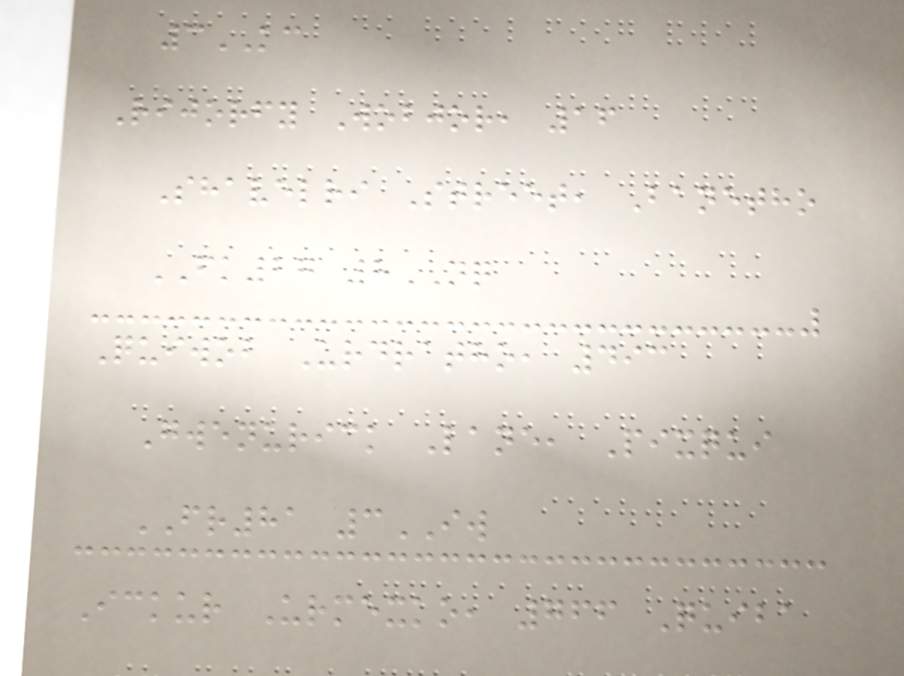3KC
Rijorfy Wobjor, 16
Shavelri Street, Banetho
FK27 8NQ
Quiwob Urdratho, 493
Gwenurick Lane, Pixqui
FR81 3IW
Ickur Urmexko, 766 Quiba
